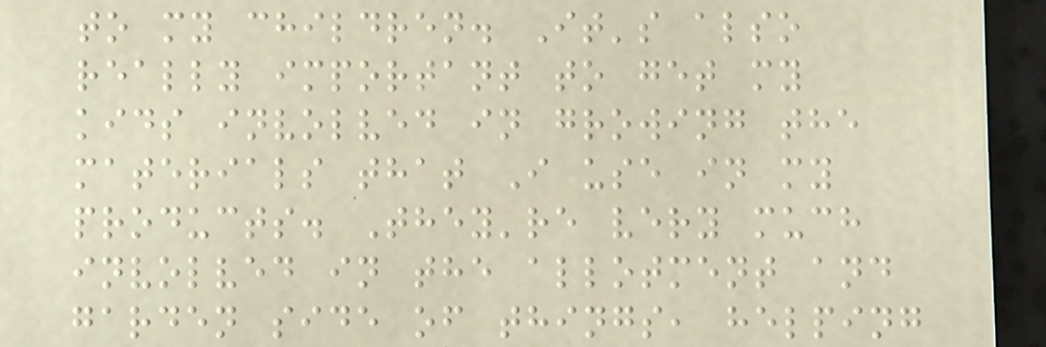to my children. It's also
really important to get my
kids involved in growing the
materials that I use in my
products. They're very much
involved in the allotment and
garden side of things, helping
